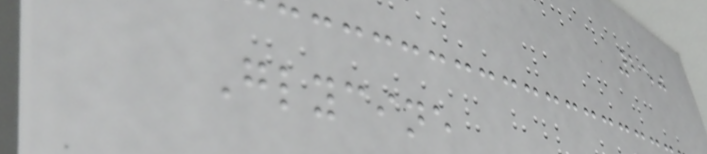250
Glycine
